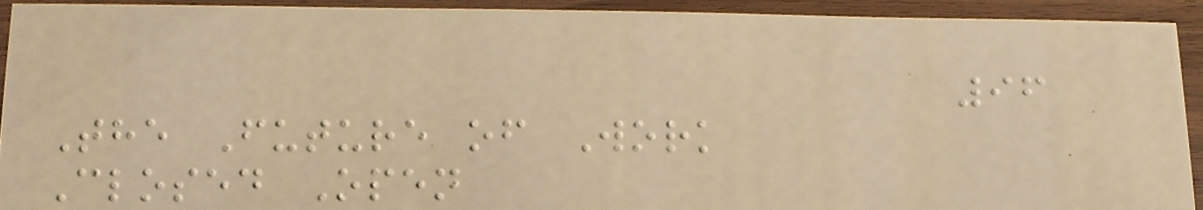96
The Future of Work
Closed Open
